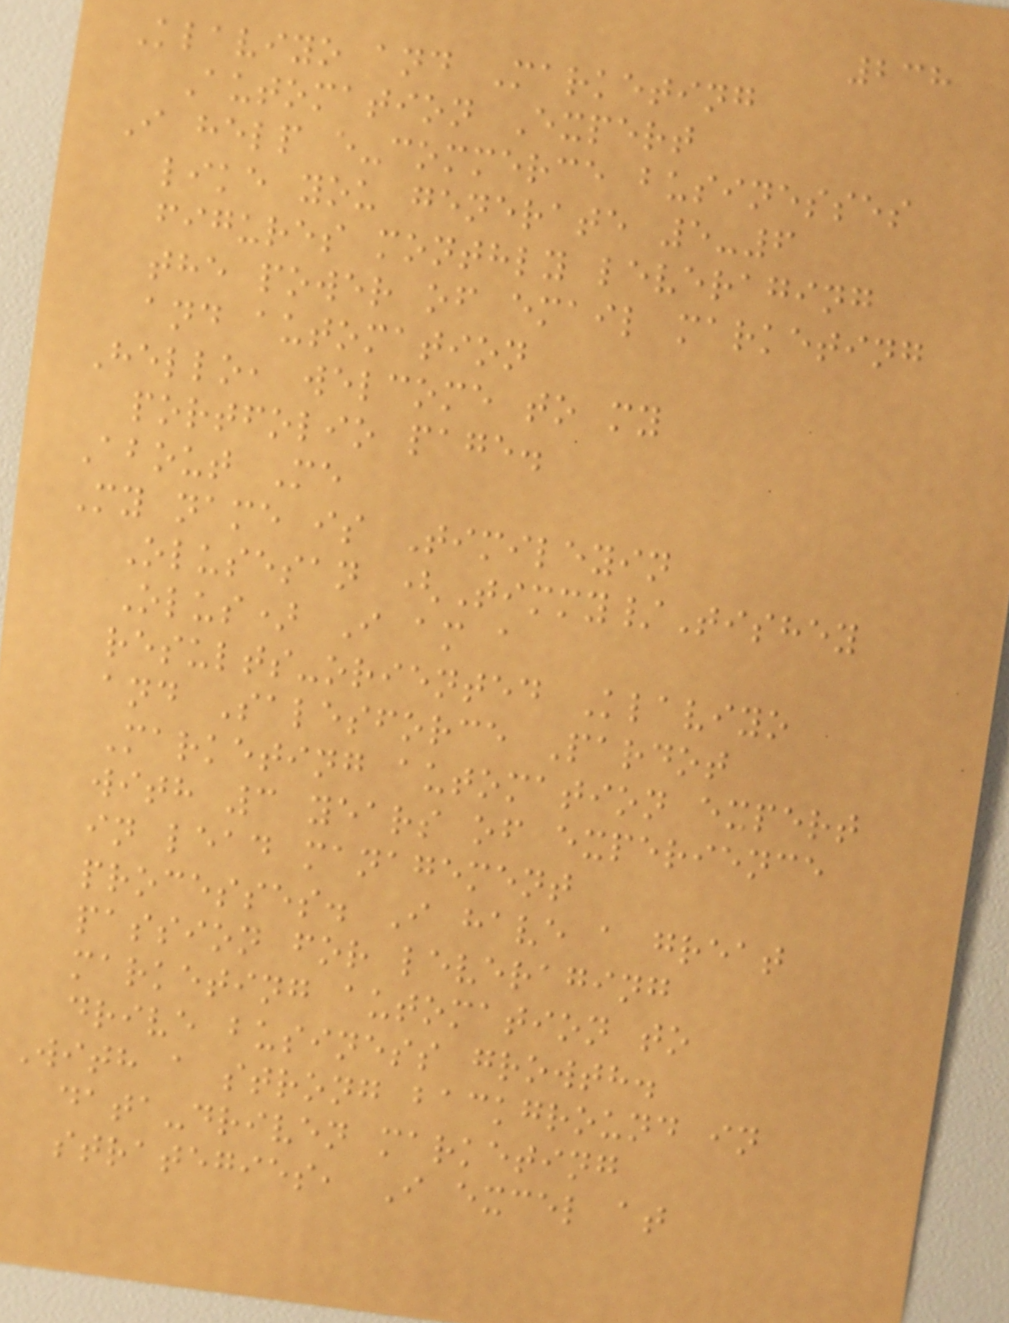238
Klaviyo and Marketing
Automation Expert
I help e-commerce businesses
like you generate 5-6
figures monthly leveraging
the power of email marketing
and automation
Hello, welcome to my
portfolio page.
About Me
My name is Timileyin
Olusesan (Timmy/Tishey
Olus) I am a
results-oriented Klaviyo
and Salesforce Pardot
Marketing automation expert
with 3 years of experience
in lead management
processes. I have a great
passion for leveraging
marketing automation to
drive business growth.
With a strong background in
data-driven marketing
strategies, I excel at
